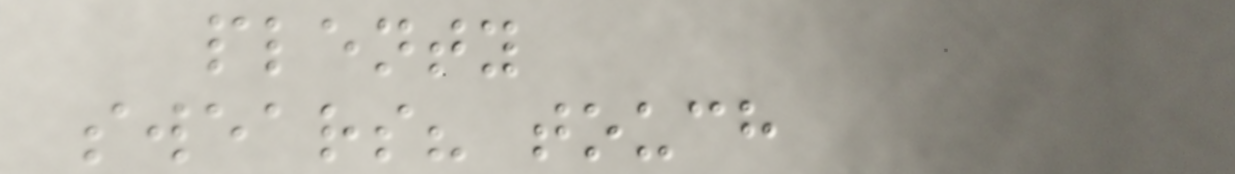plenty
swears? touch
